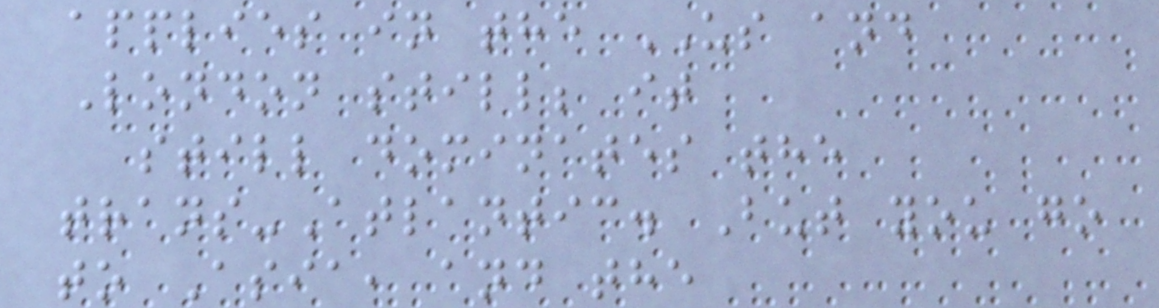applies in the US and
London still; it
still dominates the
trans-Atlantic. But you go
to Asia, and the
